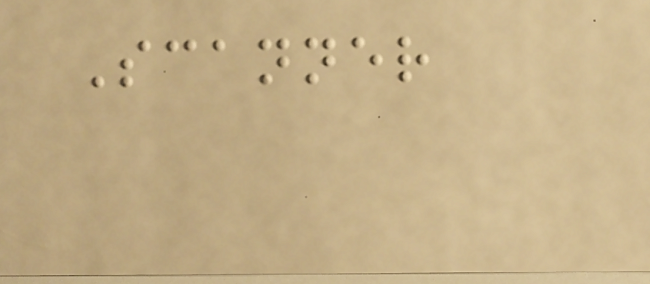Scanner
